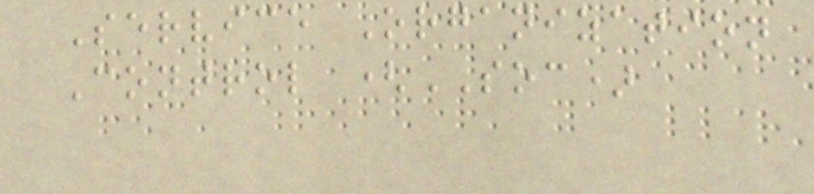Service Organization
Control (SOC)
